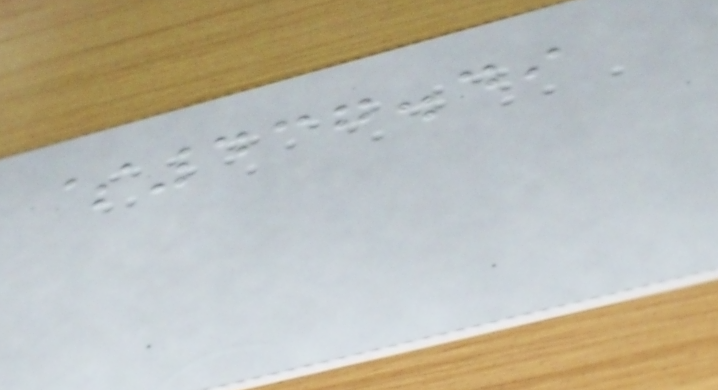$437.49
